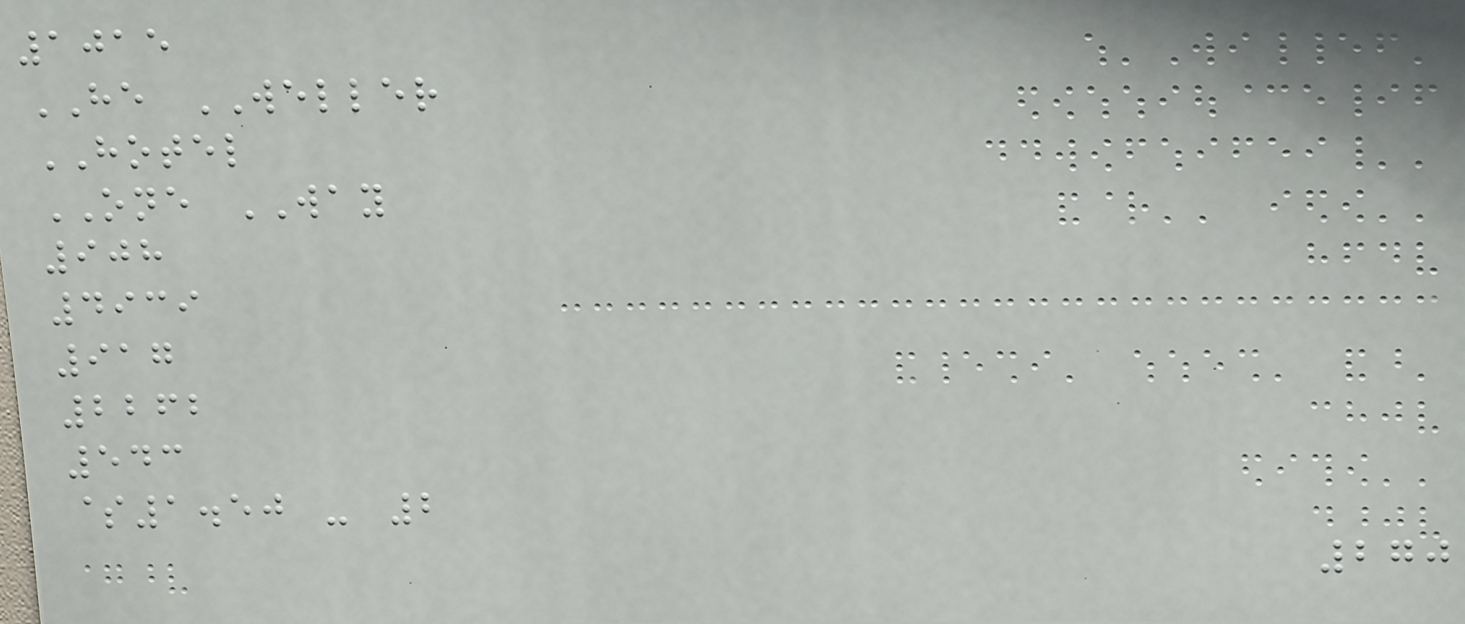1015
HE WELLER
HOTEL
ONE WAY
908
4939
917
2262
543
$1.50 - 2
270
